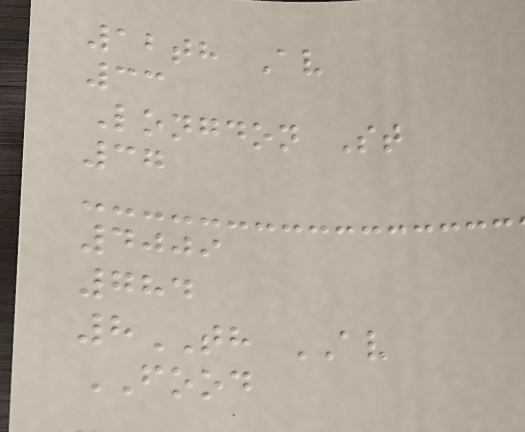12th Av
33
Longdon St
37
4009
784
8TH AV
FOOD
